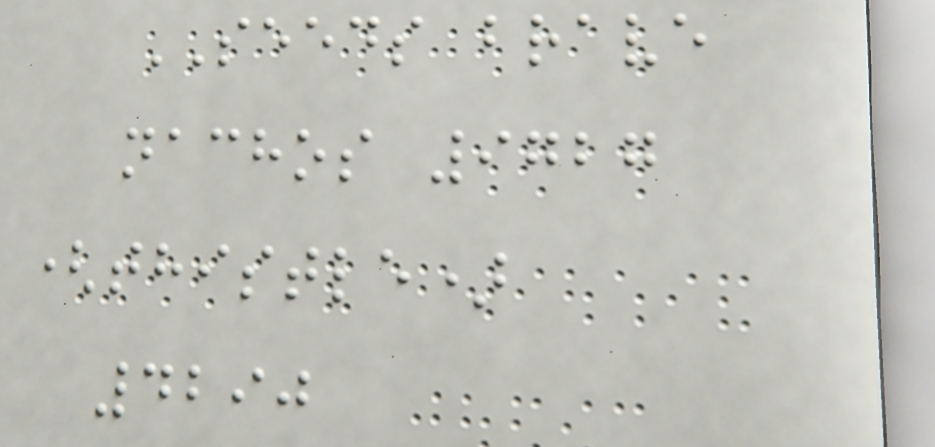SEEDS brave
nachos 9727
(thistle)
4290
